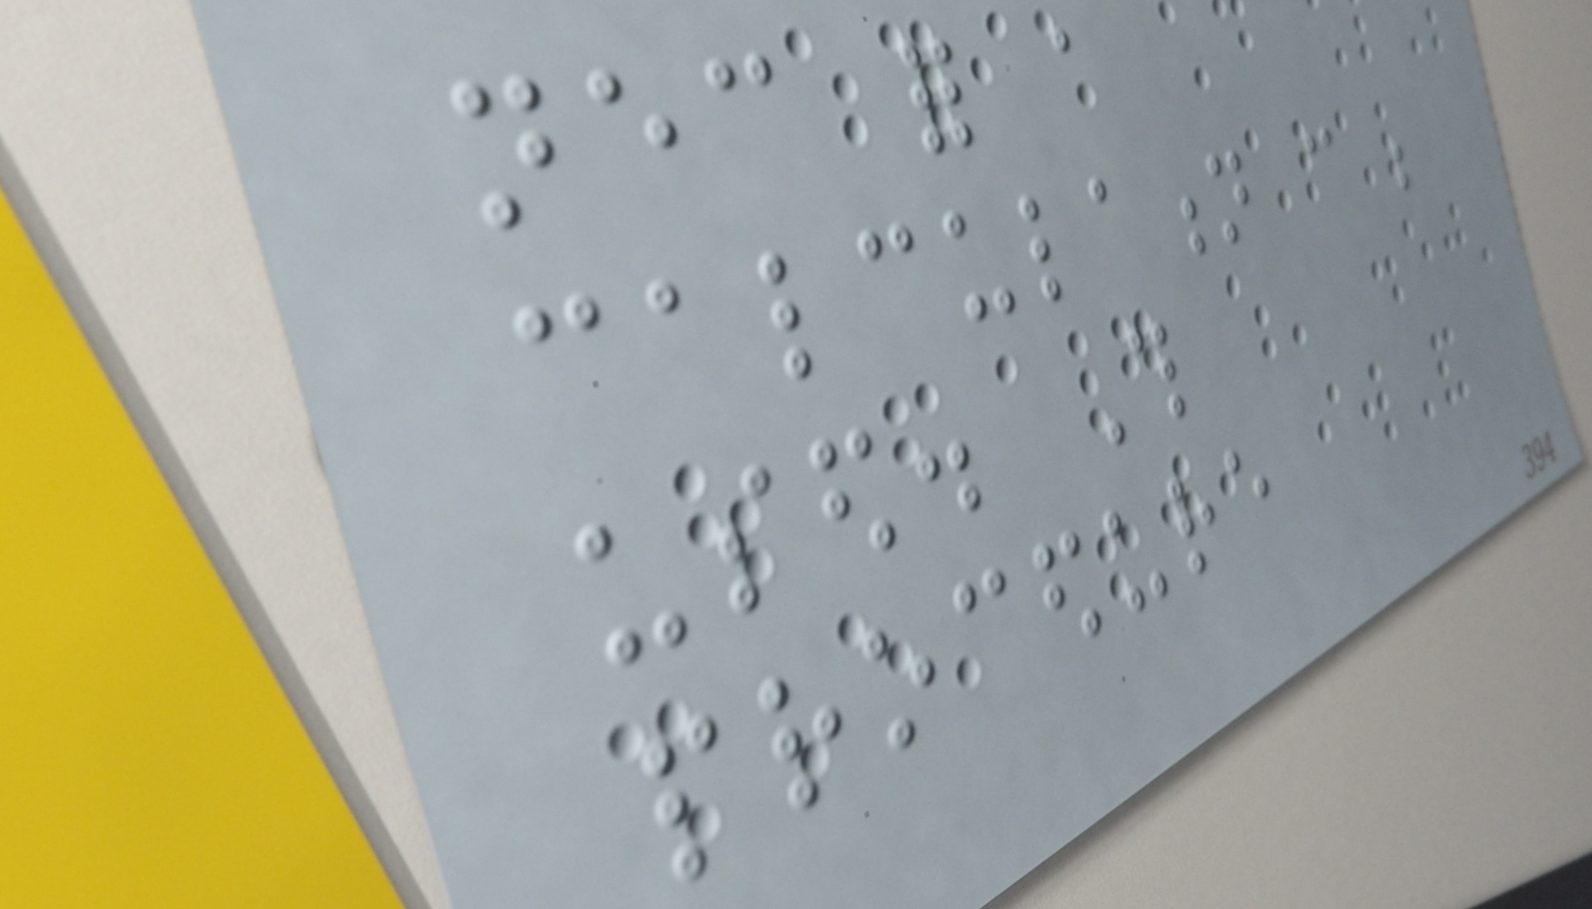necessary for a
calculation can be
used. This
procedure
